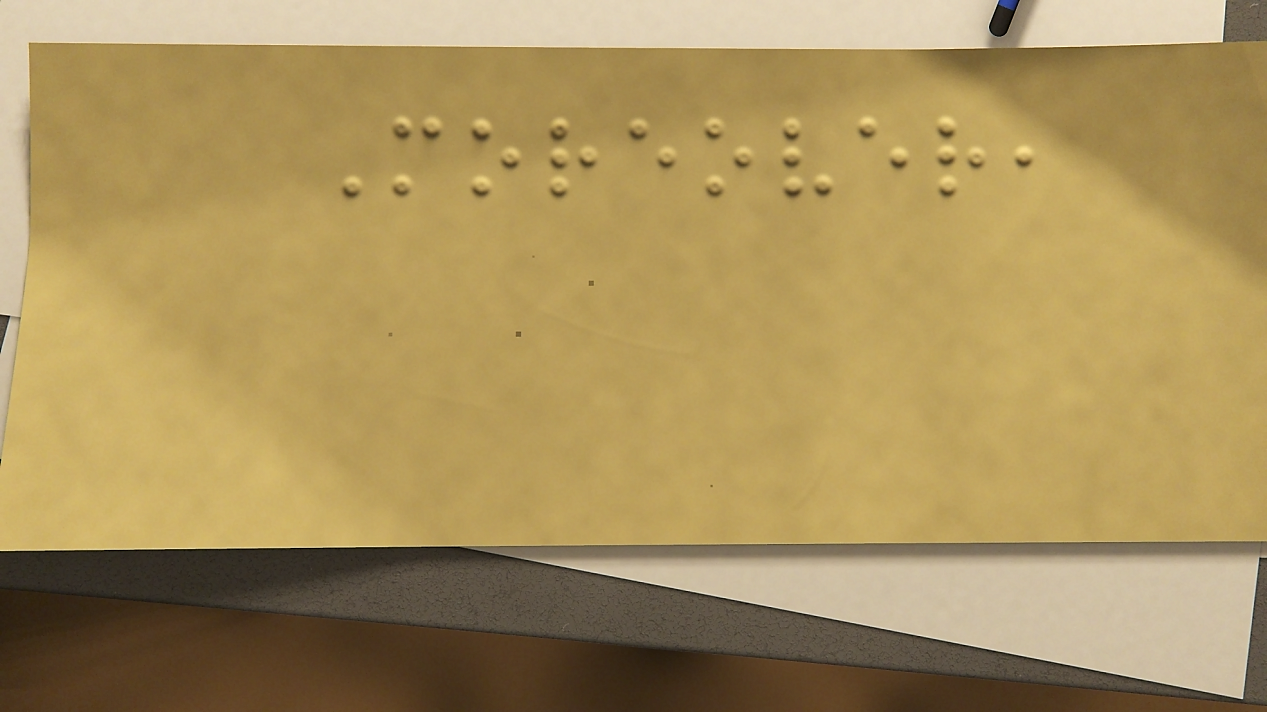Moreover,
